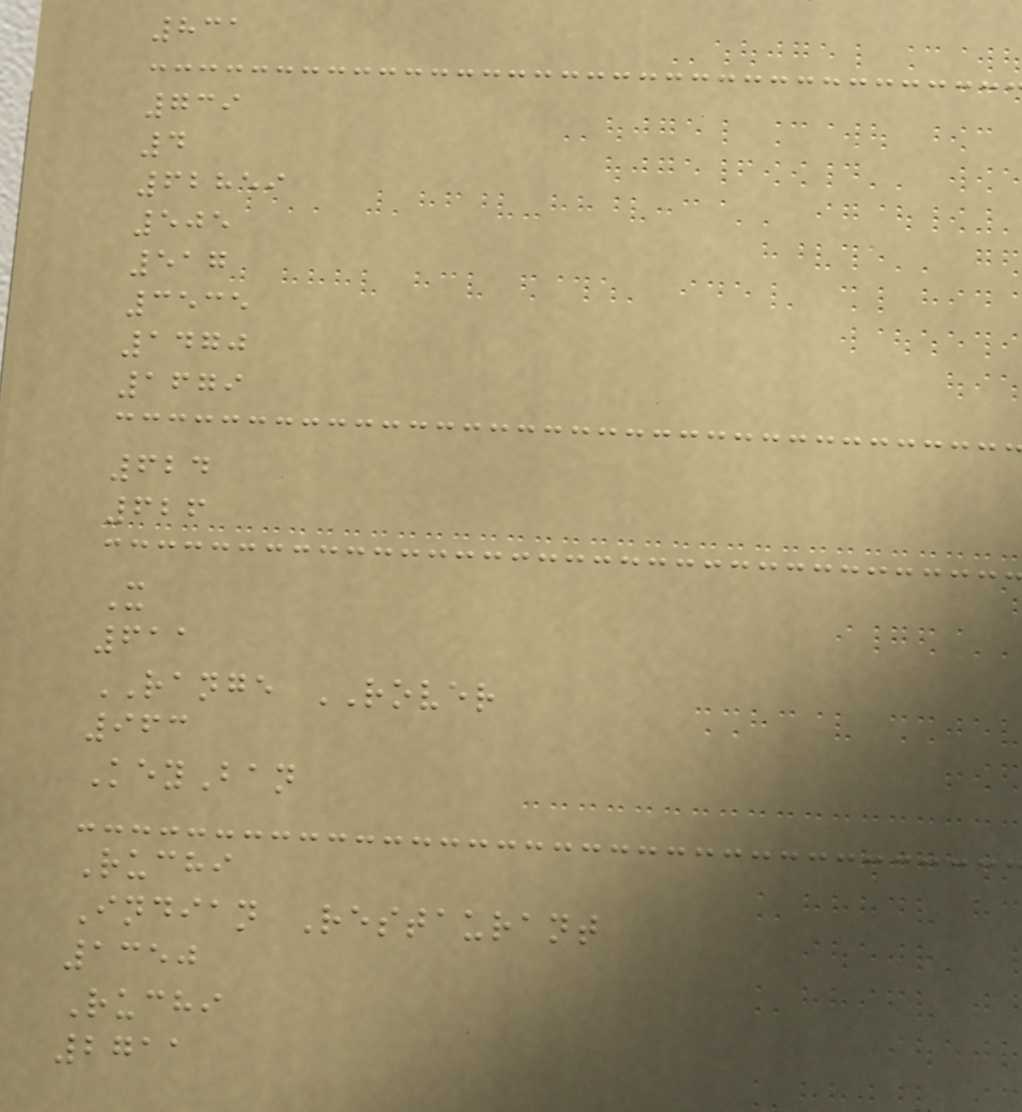831
739
4
62859
505
517
3535
1470
1679
624
626
X
611
RANGE ROVER
963
KeyBan
Ruchi
Indian Restaurant
1350
Ruchi
2711
